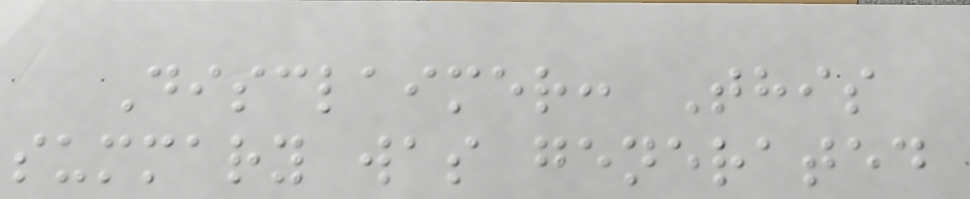Disclaimer: This
summary was generated
